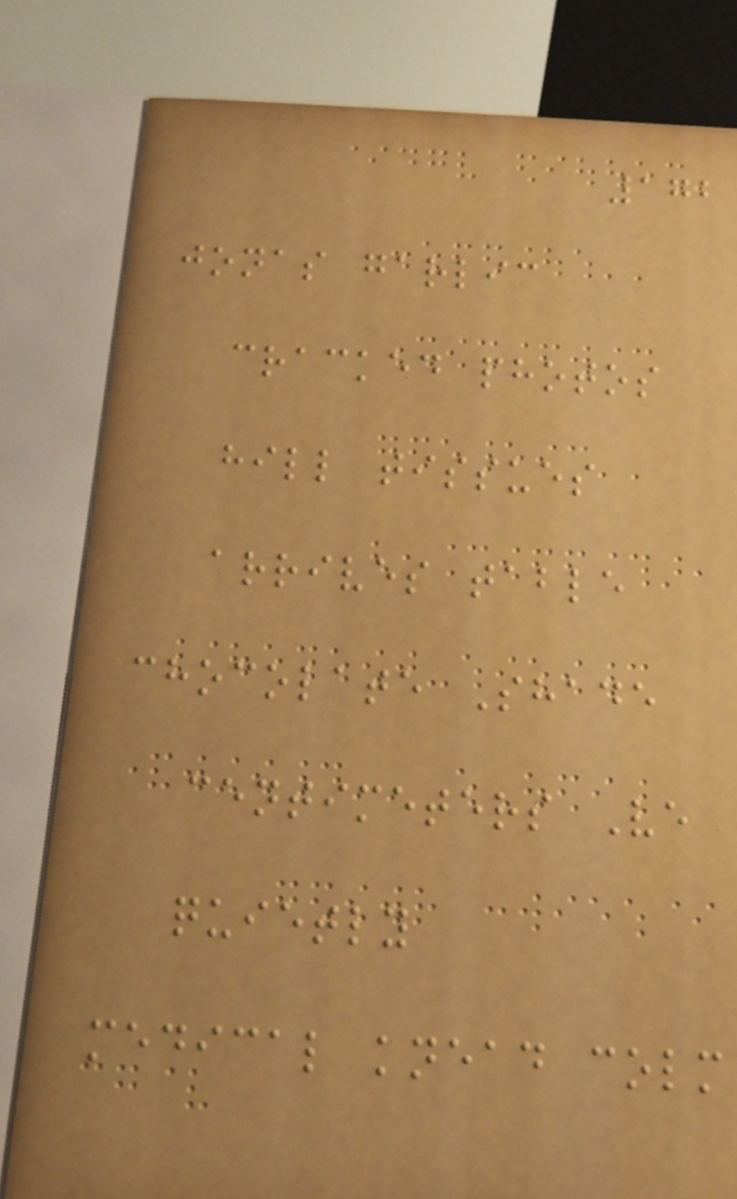172
jonas garlic
cracked photos
hill tissues
arrives table
chocolate Shade
centimeters Ve
quietly
medical knead colm
